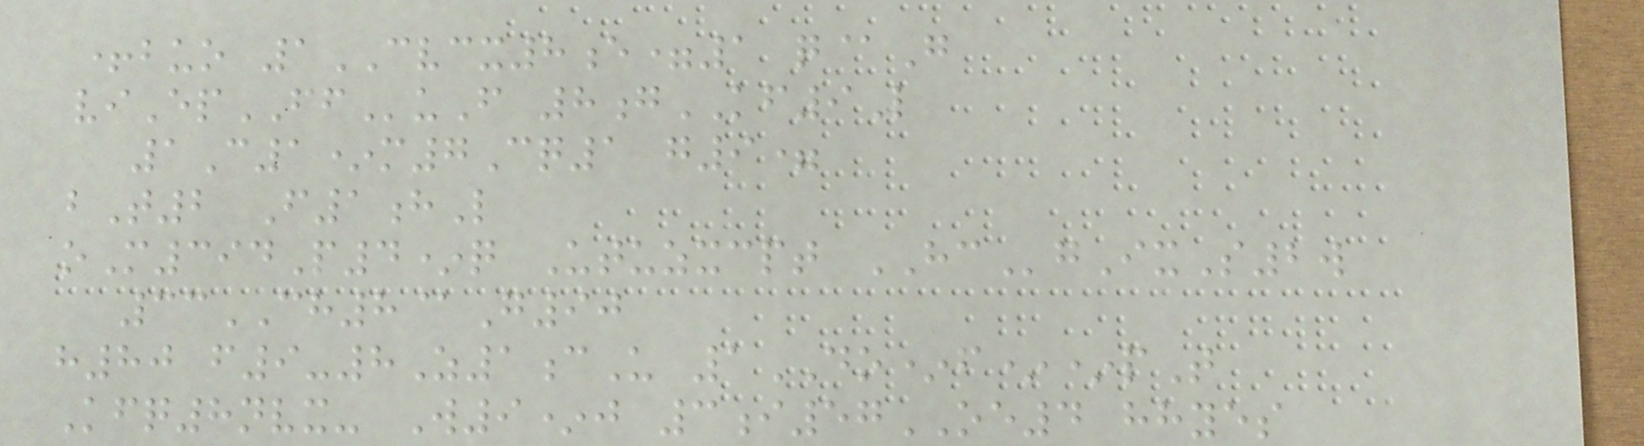+buo 1CVCX8e=1 q@G
viEpFFuF 8gKF9L
1C1*m7Cq1 g9=
bT2 F1hL
oM394P4*q Utuzxcpt HCgIxS2w
33CH8@G90
h80 f9-8Z1cU 1DO*f**pT
Kfq8nvx- W9*j 3i57OE4 hhyes
